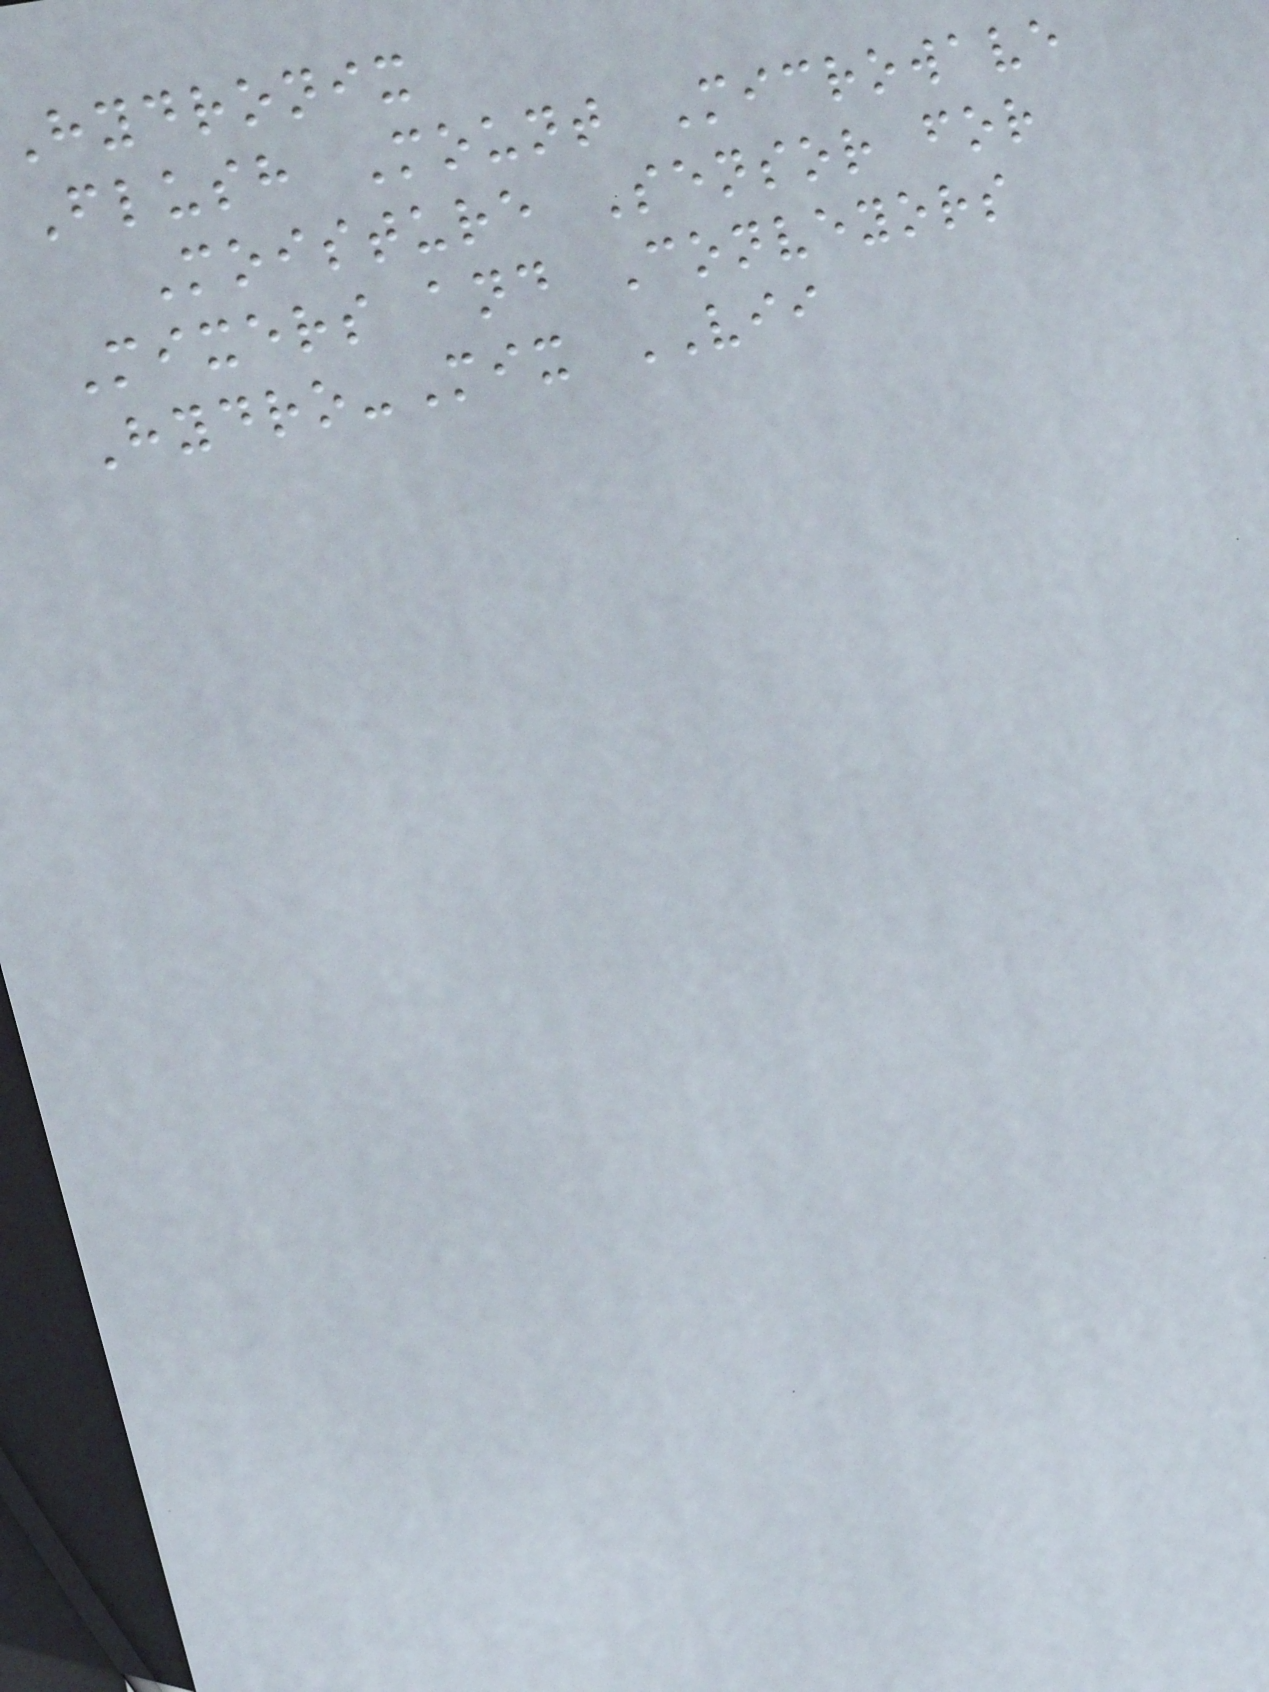hydronix
Flush Mount Microwave
Moisture Sensor for
Mixers and Conveyors
Hydro-Mix VII
